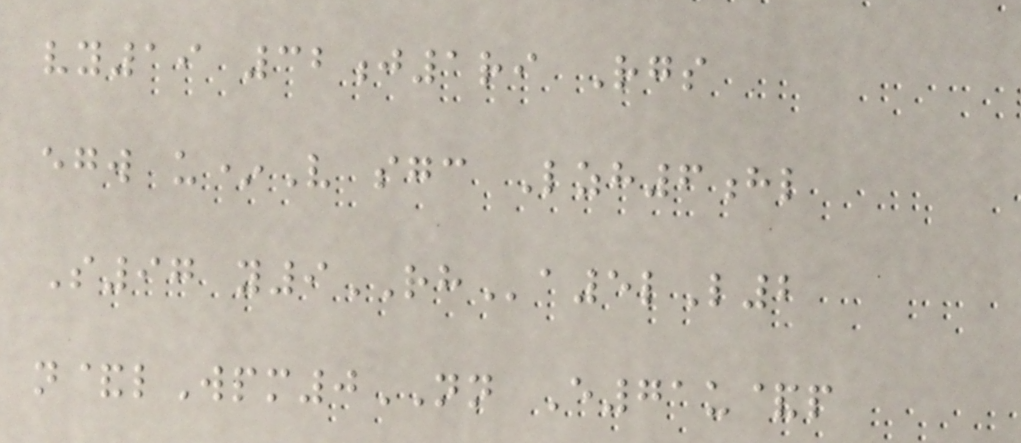vy19 32j1ri Rgs
egw u*V sgc Lzh6hl
S97 y9RHa5lL2
n&lWpm0NN E71u&p
